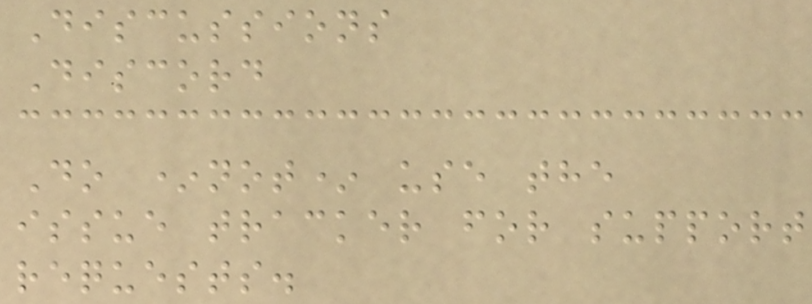Discussions
Discord
Do *not* use the
issue tracker for support
requests.
